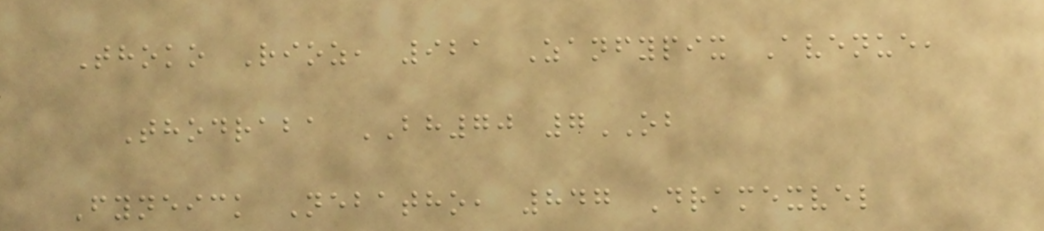Thoko Rioz, 921 Zanfypix Avenue,
Thodraba BH70 7OB
Fyneick Nebatho, 847 Dramexvel
